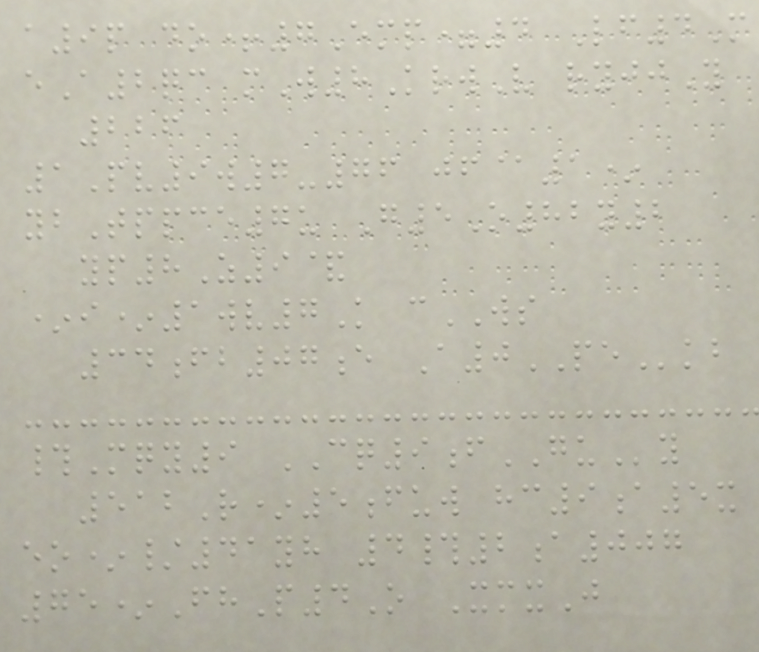a9p do+7Emp=4 Lf4M
eA2qc mW8KrwV ryjjY
226
1Pv9w7-76 jf@1*
ybTppce7u G5O82y2
yp8Z9&
*i*1wv7K cWS
34fb07e A0PEkb
#Mqy9 CQ9fGUy
512R*5fuw hc9a5x
eo*/41yh 4#2a007
75*FhP4O XmxJ
